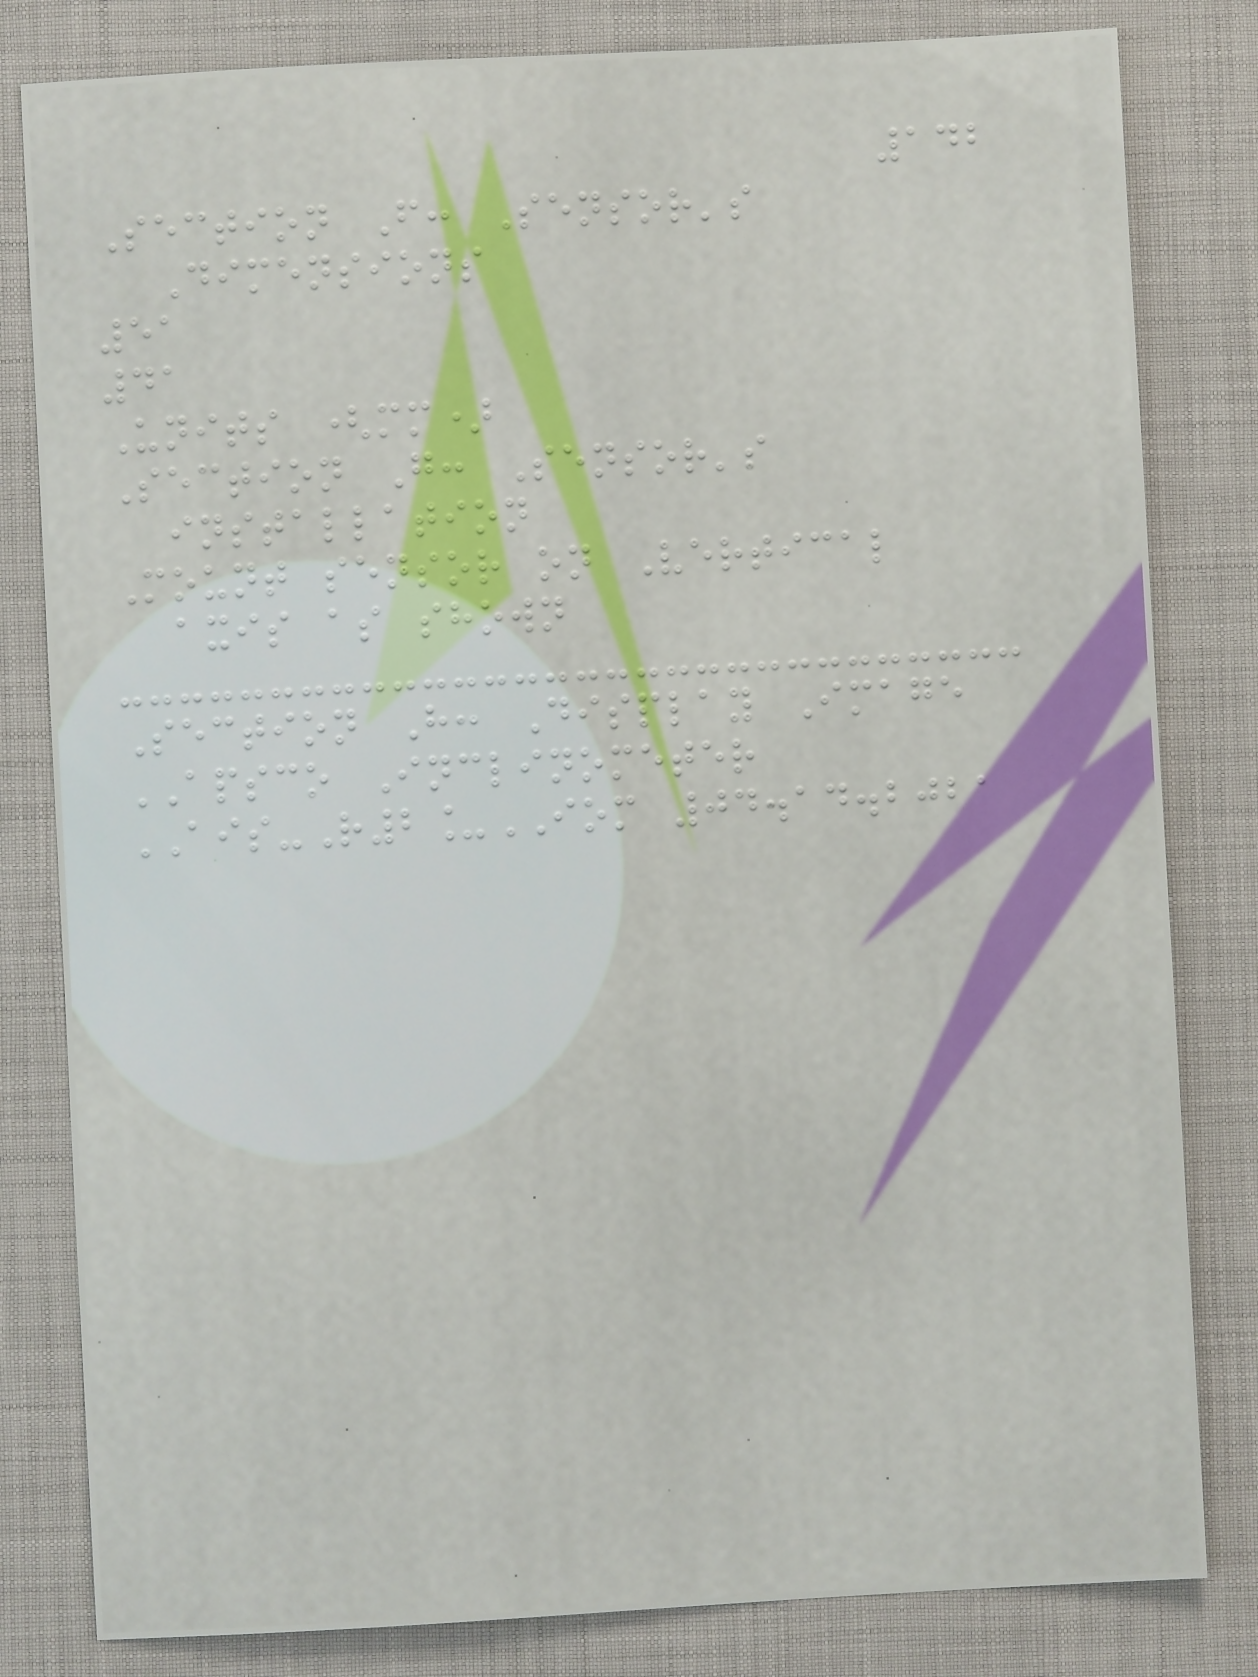142
Section F: Sensor's
Dimensions
51
41
Units (mm)
Section G: Sensor's
installation
Mount sensor on Vertical
axis as shown
Section H: Display Image
APSCO Inclinometer
AIS-R2_IOM 04.14.2021
